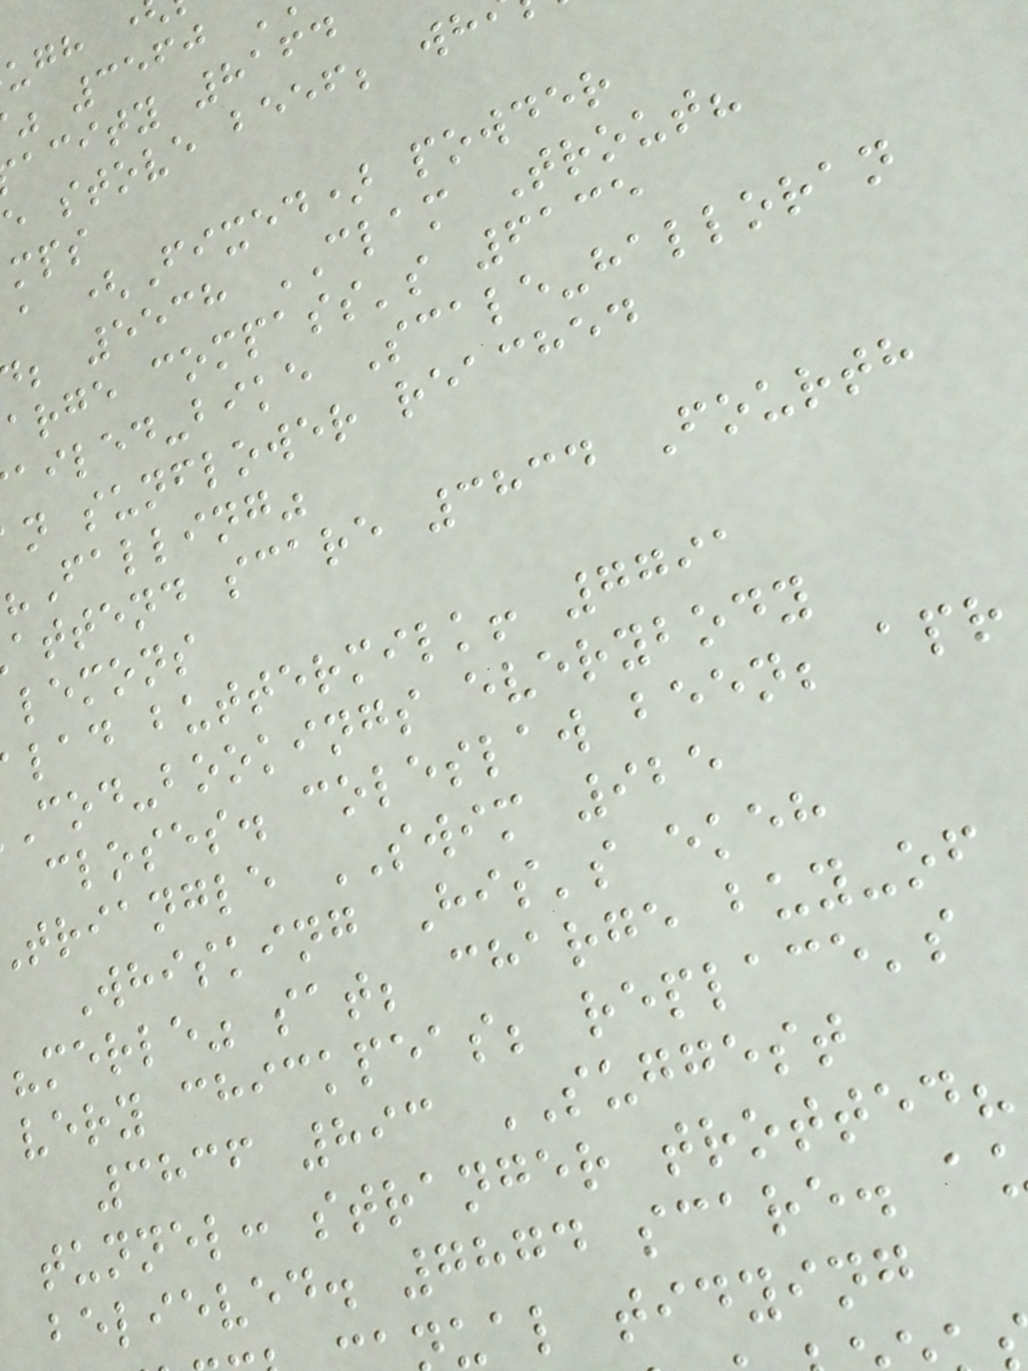acity 8164
e stove beef; wh
a (Fixed) powder
; 5538 CLAM Trout?
arge compass's 6135
ailed-bike Scale-halloran
n sunflower reached
"Falling"
attend scare 3834 Fourth
lemons
lad buttermilk! 7791
cod-bookings everybody
closes. coleslaw been; apr
triangle SWIM 925
Whisking His's ekeh
"merle" sat; charge buy-of
very chickpeas; replace's
3836 893 SUGGEST
tunnel: stranger trotted?
believed. 7874 scare. a
ual tidying
